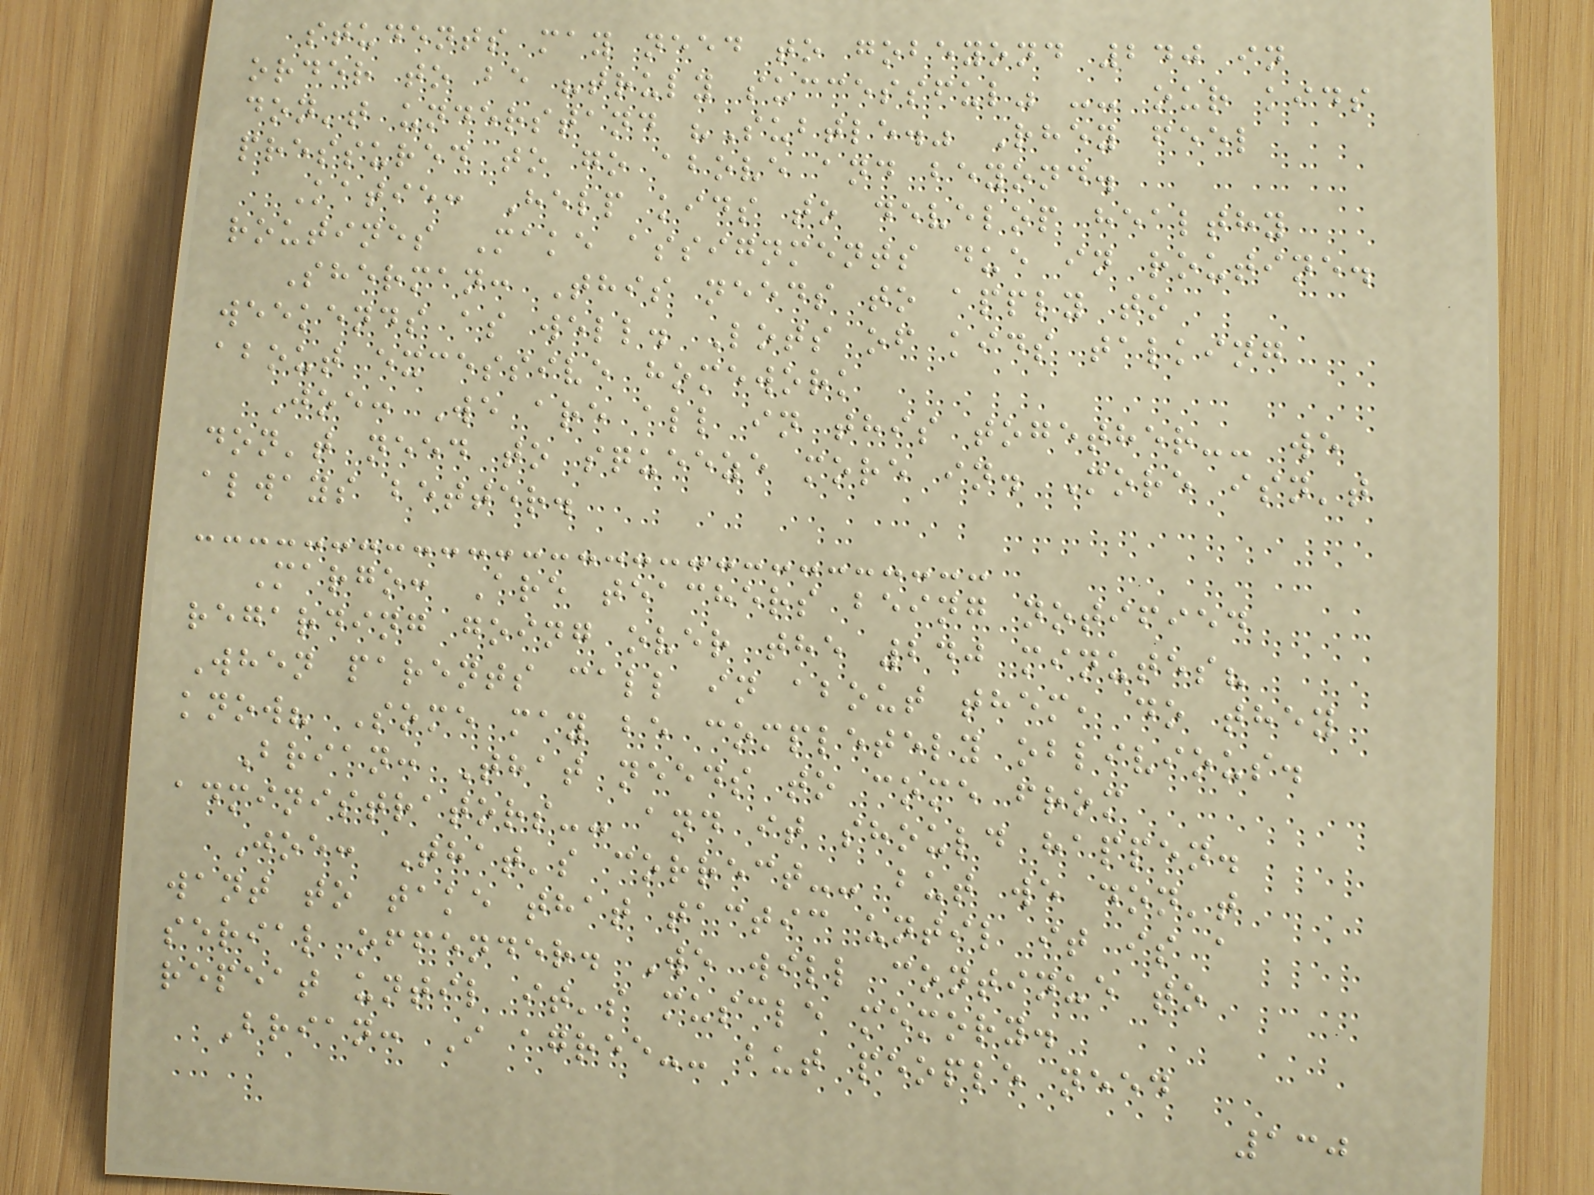students may need to gobeyond 240 in
order to be "truly successful" -- our kids
don't understand "Subtle." Rhey feel
pressured to go above and beyond.
Katie: Help kids to develop healthy
routines Make assignments due in routine.
Sherman: This needs to apply to
weekends as well. Lots of kids talking
about excessive homework
Joe: We are all in this together-- we
don't need to squeeze more in. More isn't
always better.
Margo: Are teachers being notified
regarding going over the 240 minutes?
When parents call in about them, do they
know? Some may be completely oblivious.
Brian: That needs to come from
administrators-- and it should happen.
Joe: That's correct-- but we don't
want to take that tactic until it is a
serial offender. We will continue to
repeat until it's muscle memory.
Brian: I agree-- but people need
130
